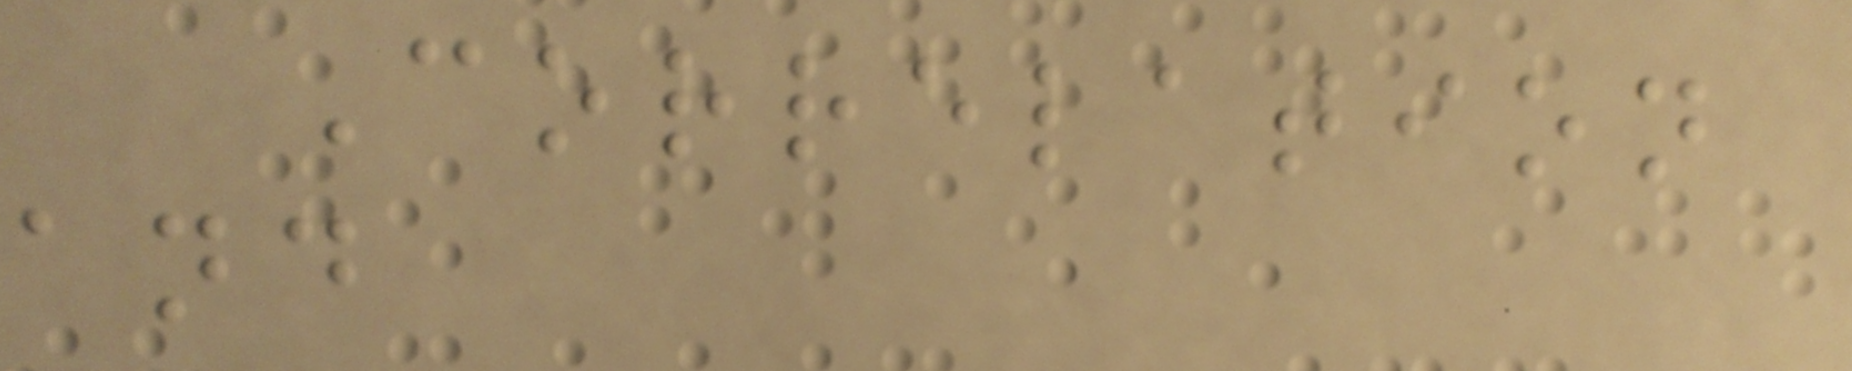Correlation
and
